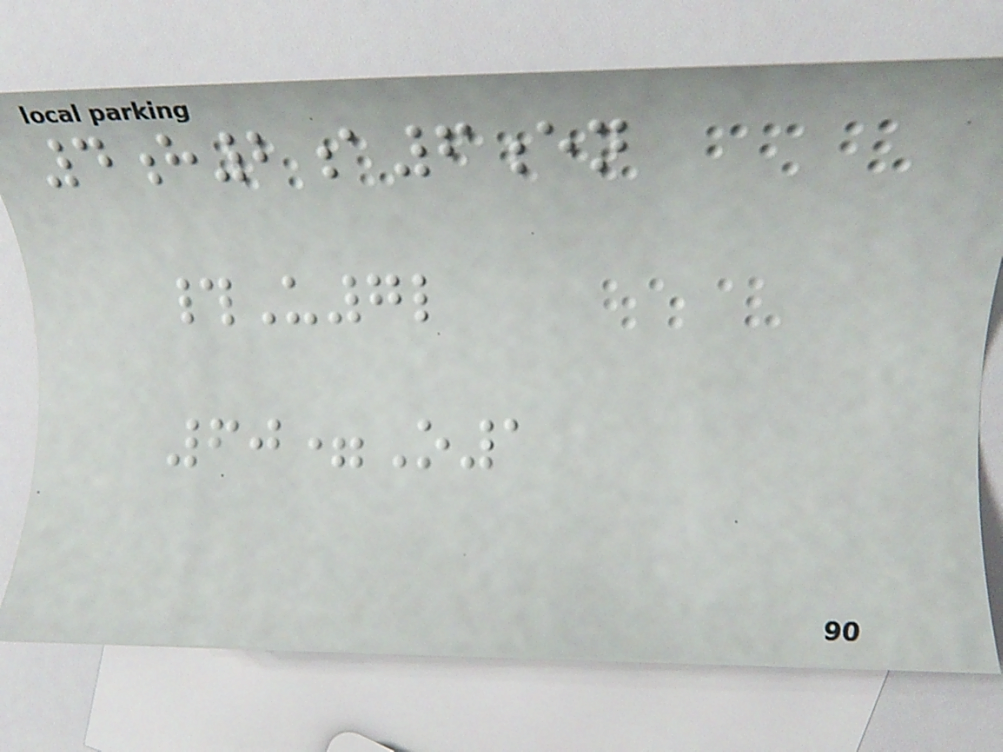4h2a6en
#U7l
60=O1
